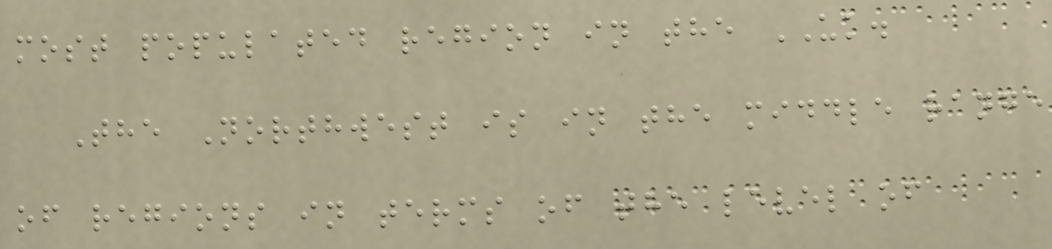most populated region in the UK.
The Northwest is in the middle range
of regions in terms of the level of
